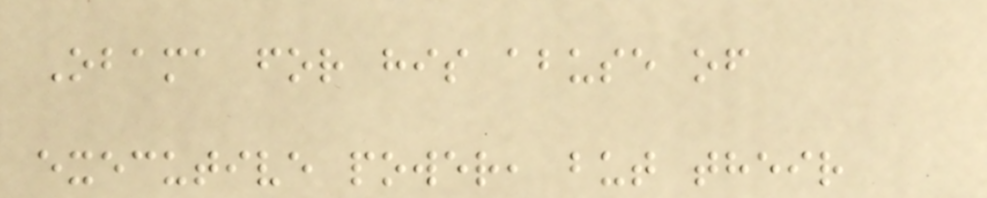Obama for his abuse of
executive power, but their
